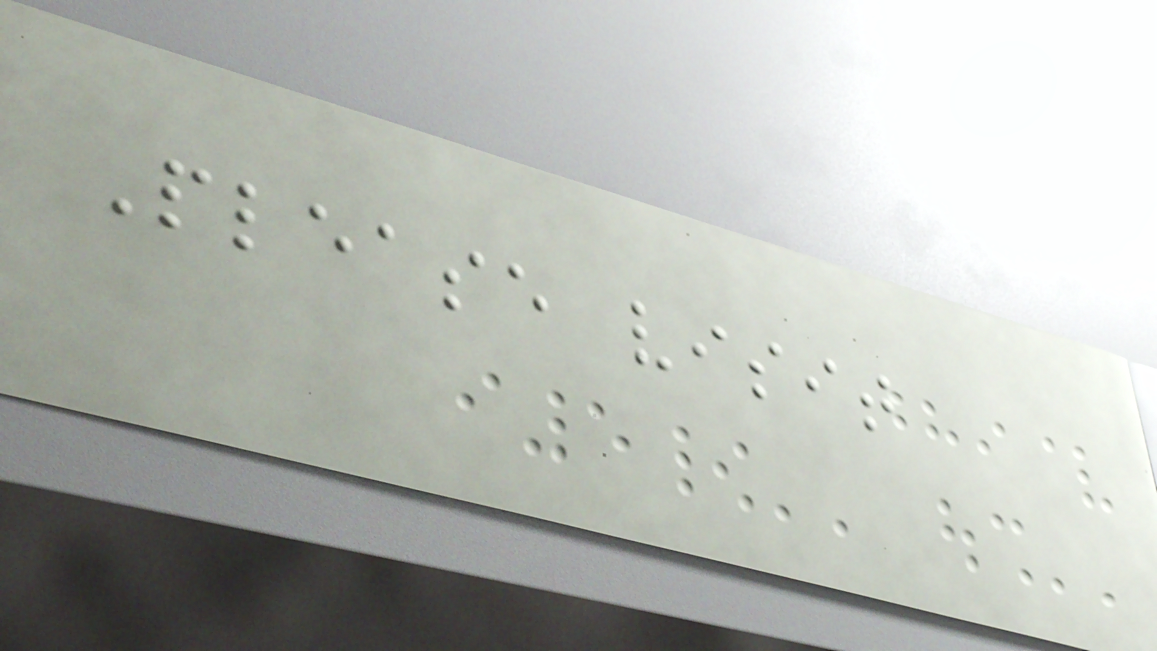Please visit
